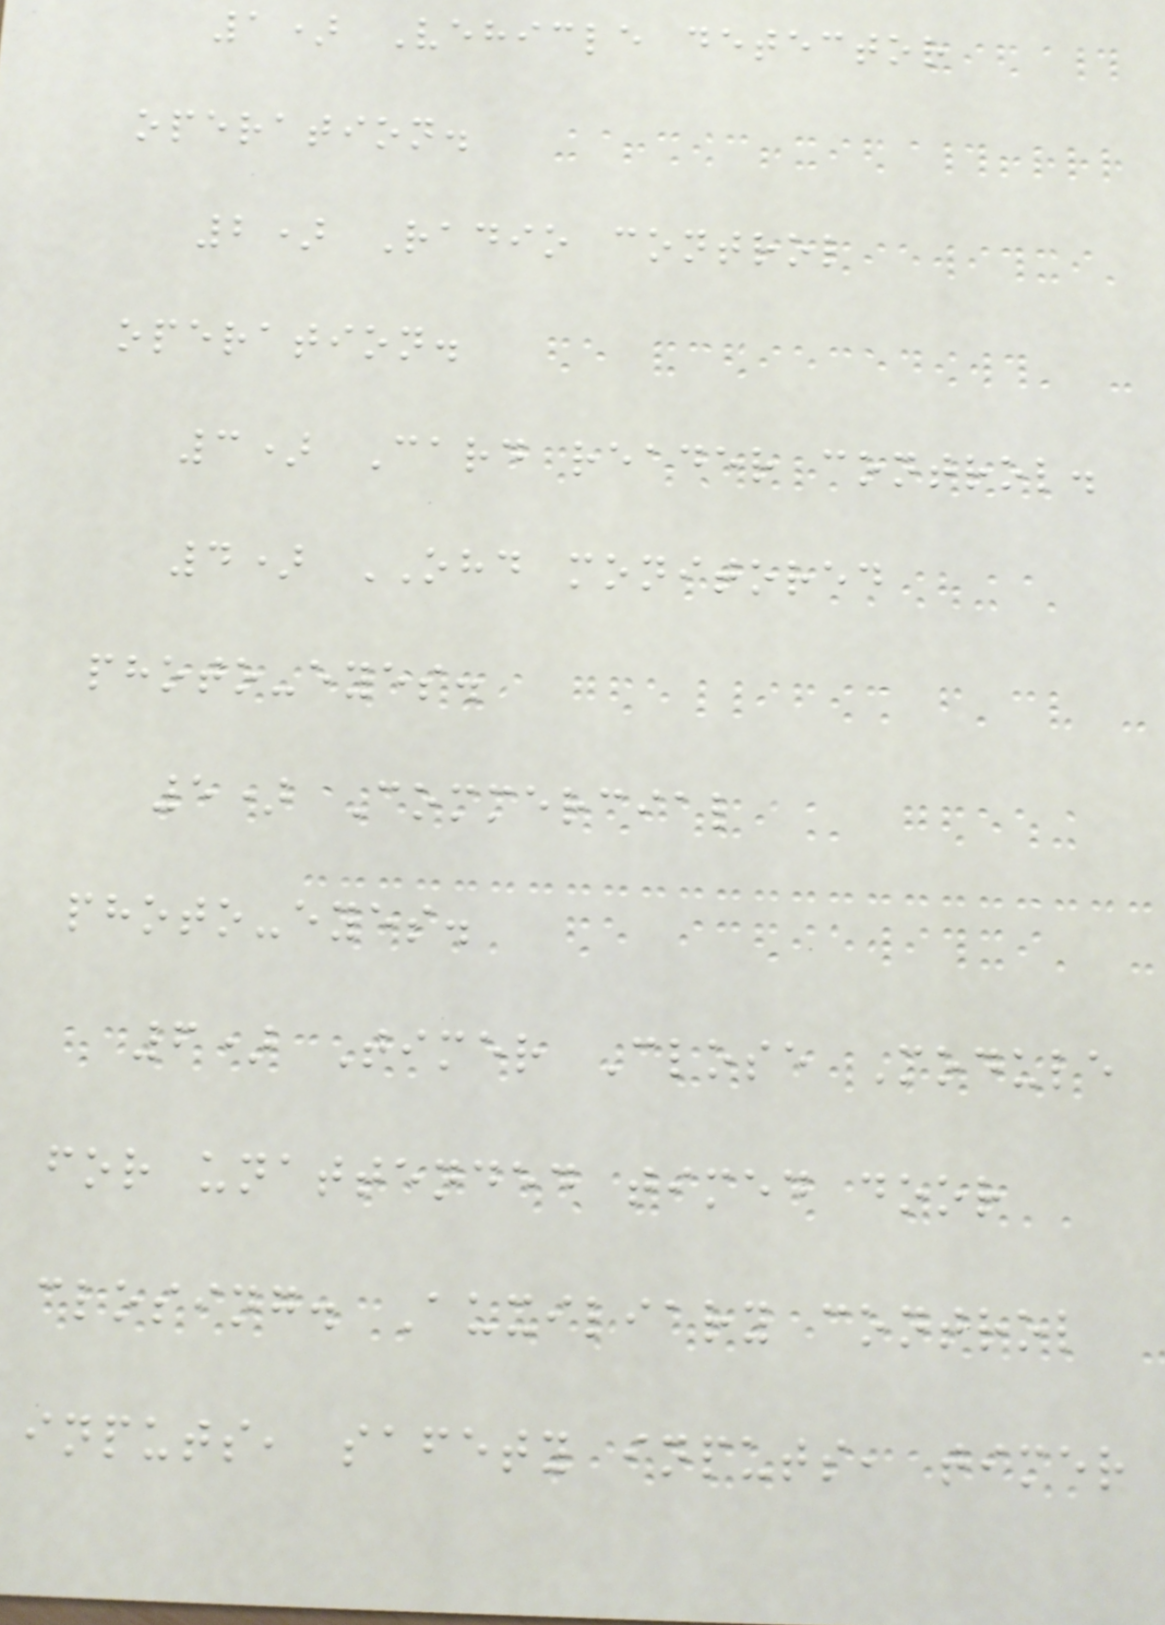1) Vehicle detector
operation.
2) Radio control
operation.
3) Card reader control.
4) OHD monitored
photo-eyes.
5) Commercial
photo-eyes.
6) Timer Close Module
for unattended timed door
closing. Auxiliary control
inputs, safety inputs, timer
